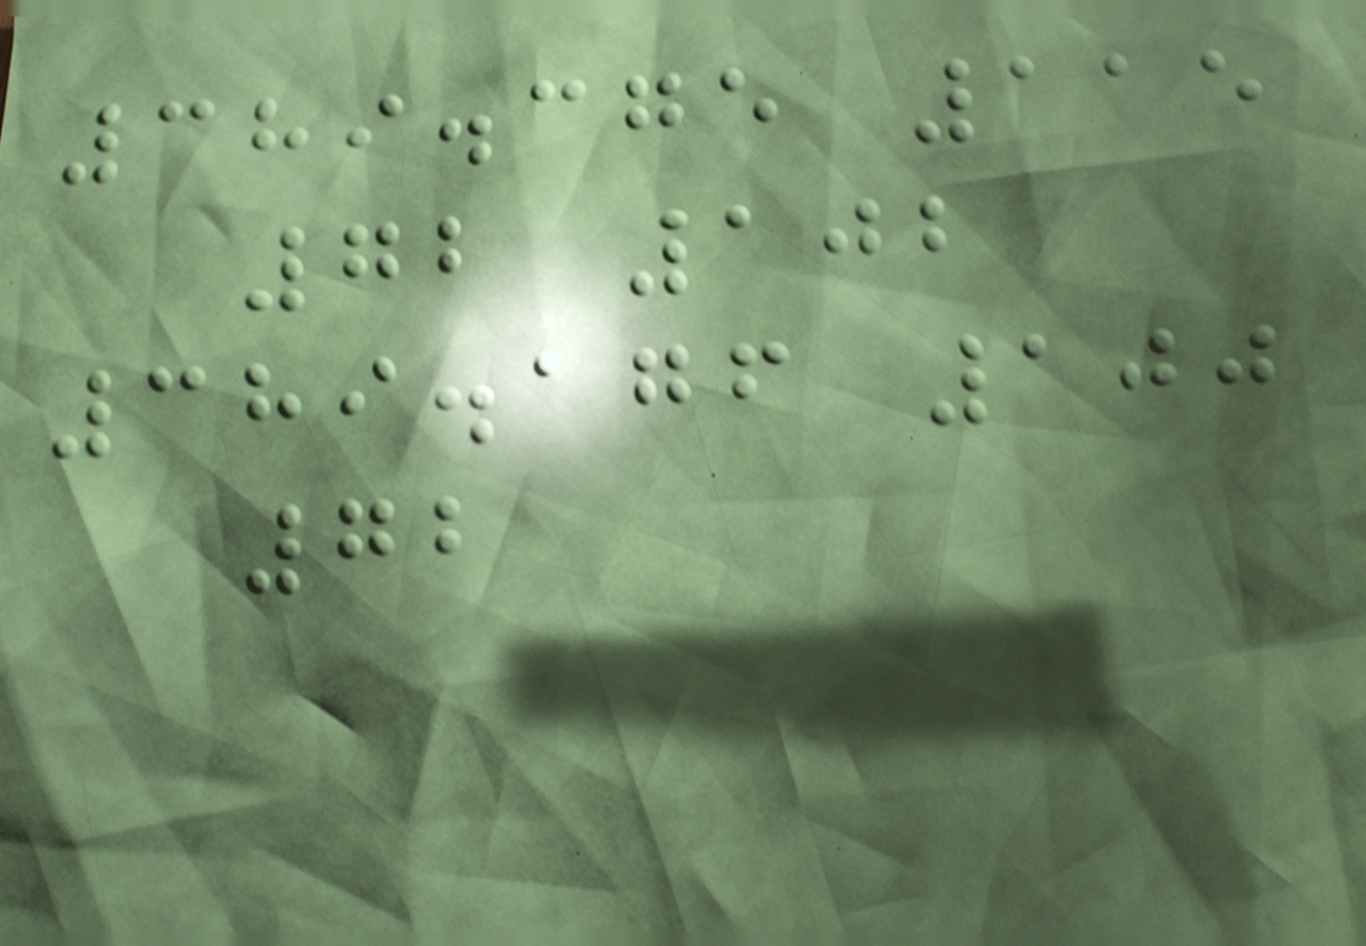389.375 115
72 102
389.176 100
72
